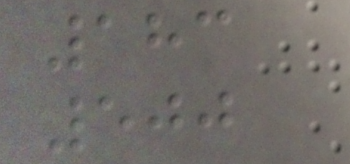183
500
